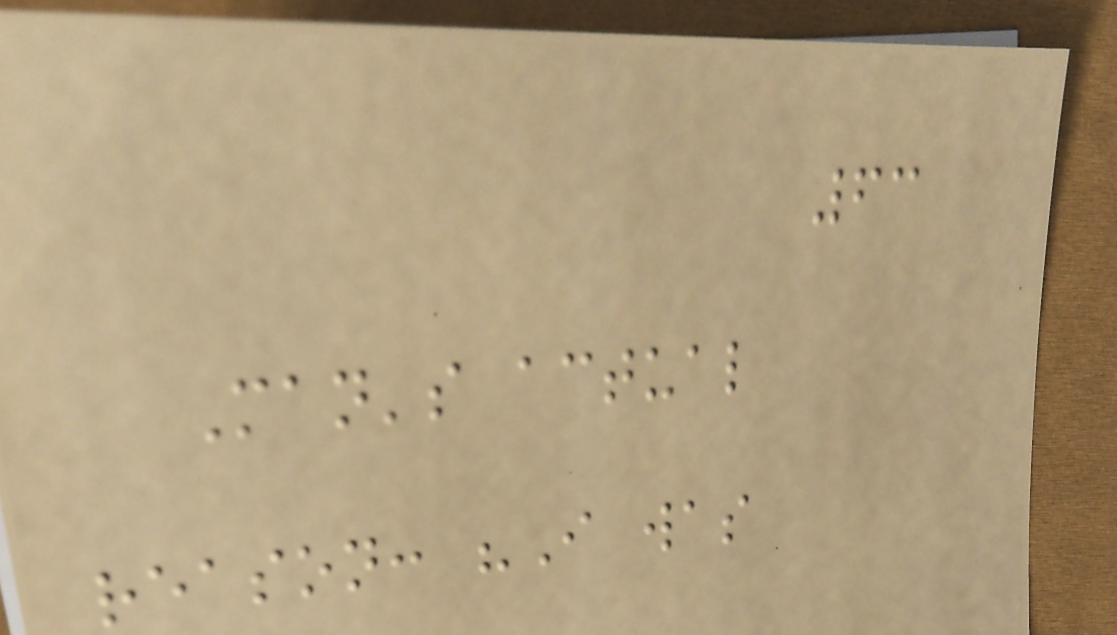63
Man's actual
reason: "I was
